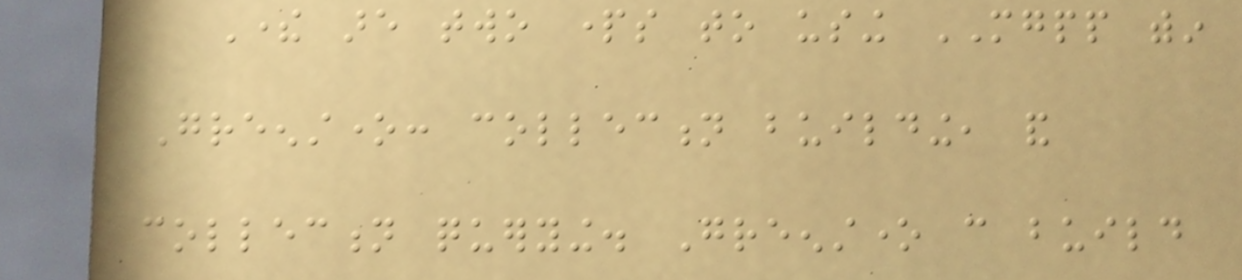There are two parts to using MGPP within
Greenstone: collection building, and
collection querying. Greenstone can build
